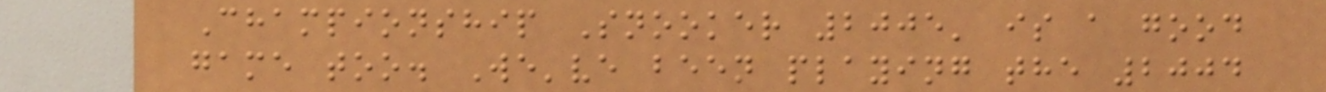Championship Snooker 2005' is a good
game too. We've been playing the 2004
